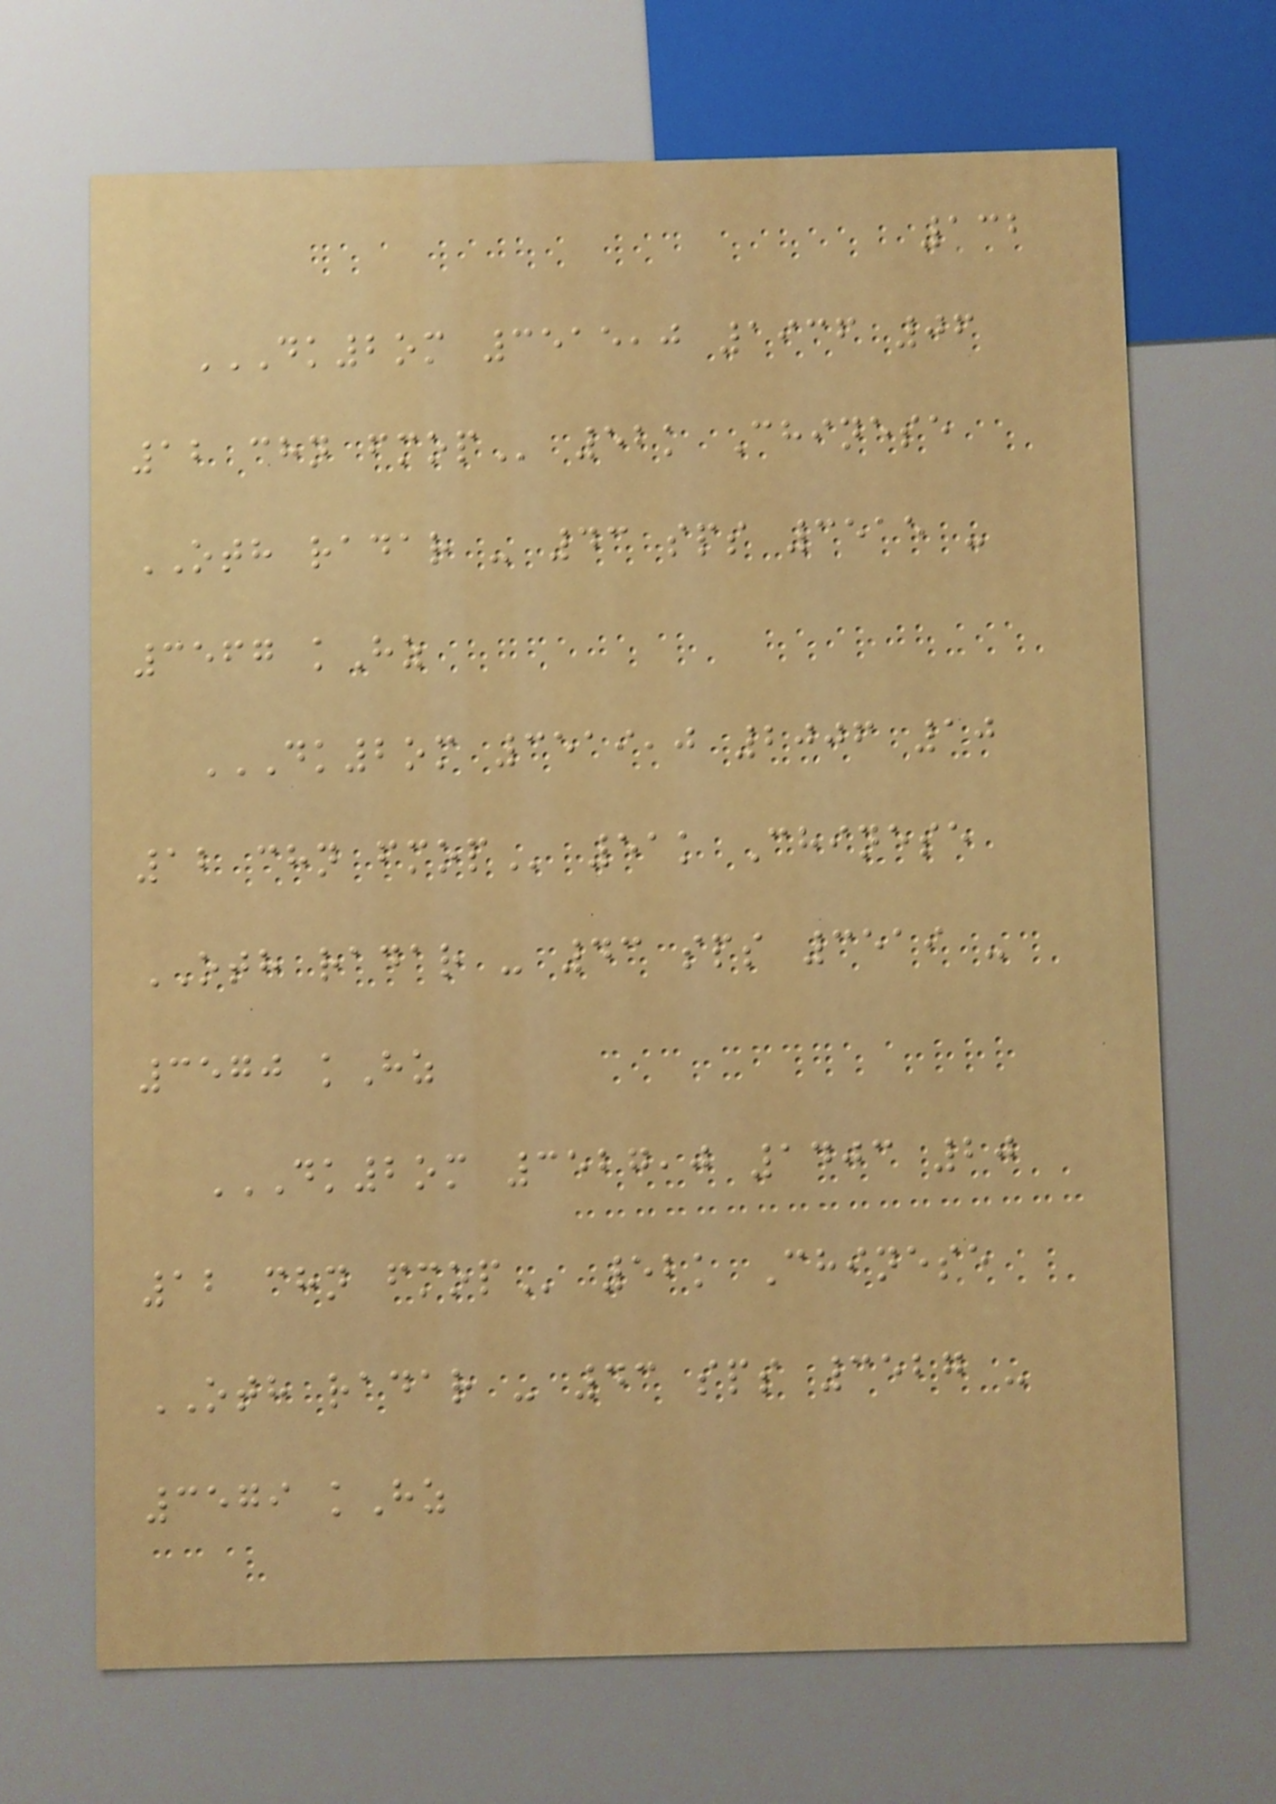132
DK2OM 3515,0 1936 06
12 CHN FMOP 52k Chinese
OTH radar - 43 sps 3515 -
3567 kHz
DK2OM 3519,0 2006 10
12 CHN FMOP 51k Chinese
OTH radar - 43 sps 3519 -
3570 kHz
DK2OM 3527,0 1403 20
12 CHN FMOP 52k Chinese
OTH radar - 43 sps 3527 -
3579 kHz
